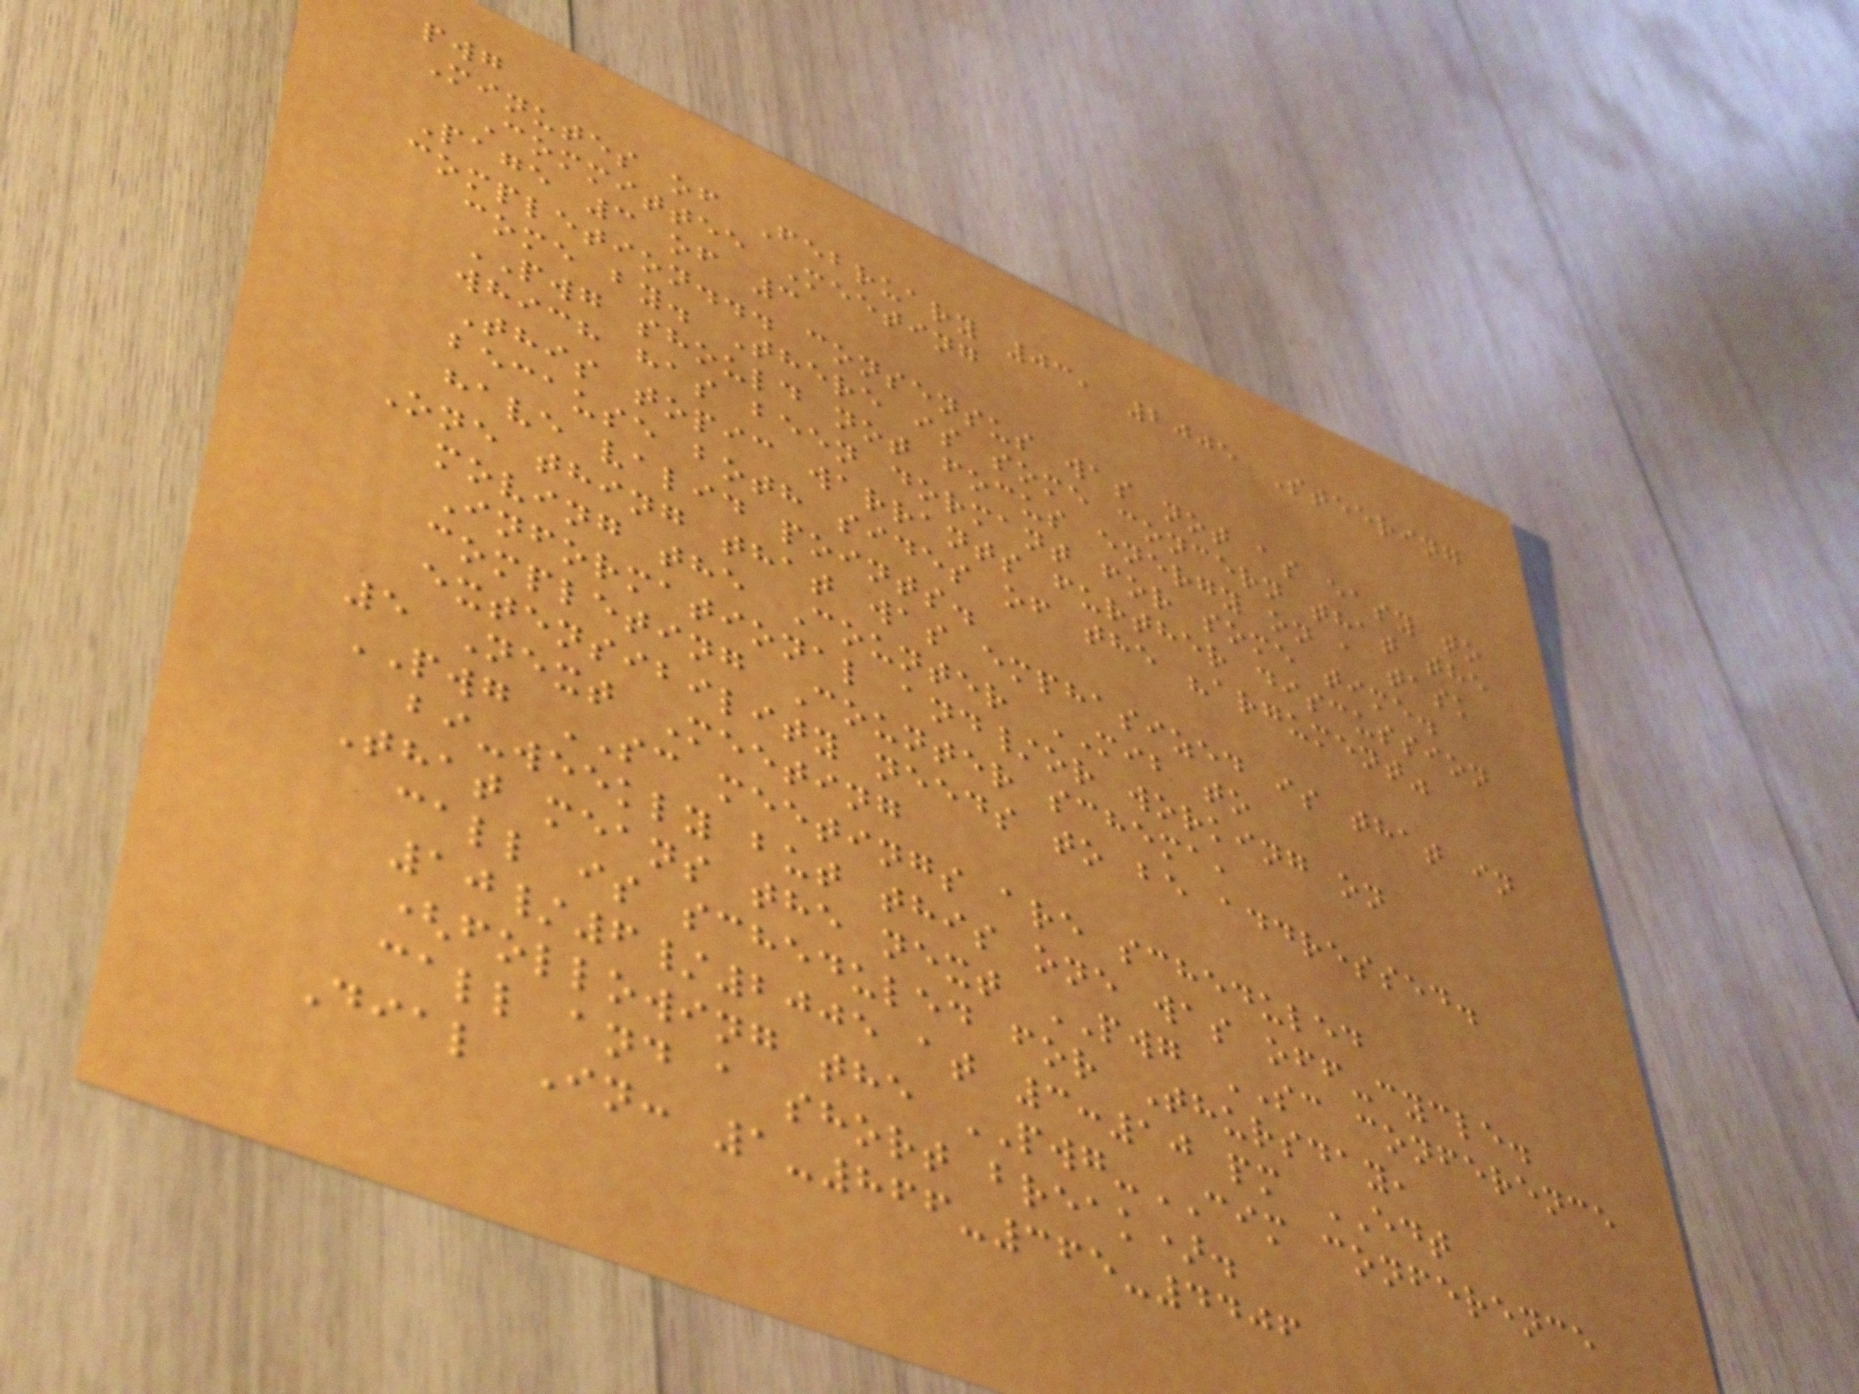pwg
Minutes of February 03, 2005 Steering
Committee Meeting
Page 3 of 3
completion... consensus was not as easy to
come by. There is some concern that the
PWG should not focus energy on a task
which has been dormant for some time.
This topic warrants further discussion
because both sides of the "argument"
have valid points.
One thing that was emphasized is that in
moving the Counter MIB to
Informational and/or working on
completing Counter schema,
extensibility needs to be addressed.
5 Next Meeting
PWG SC meetings are scheduled
bi-weekly but this one was off-cycle.
That means the next PWG SC conference
call is scheduled for Thursday,
10/6/2005 at 3:10 pm EDT
(following the PWG-CIM conference
call and a short break).
Dial In: 1-866-365-4406
